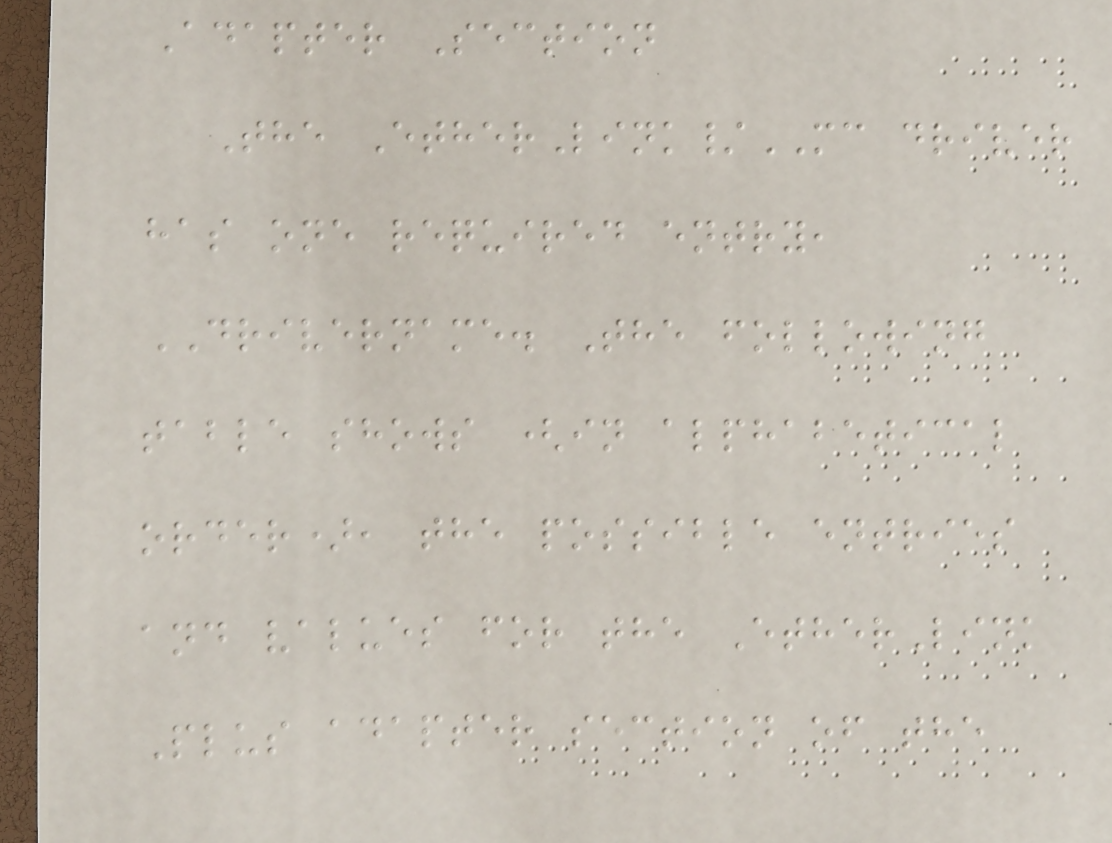Adapter Section
The EtherLink/MC driver
has one required entry,
DRIVERNAME. The following
table shows (in alphabetical
order), the possible entries
and values for the EtherLink
Plus adapter section of the
